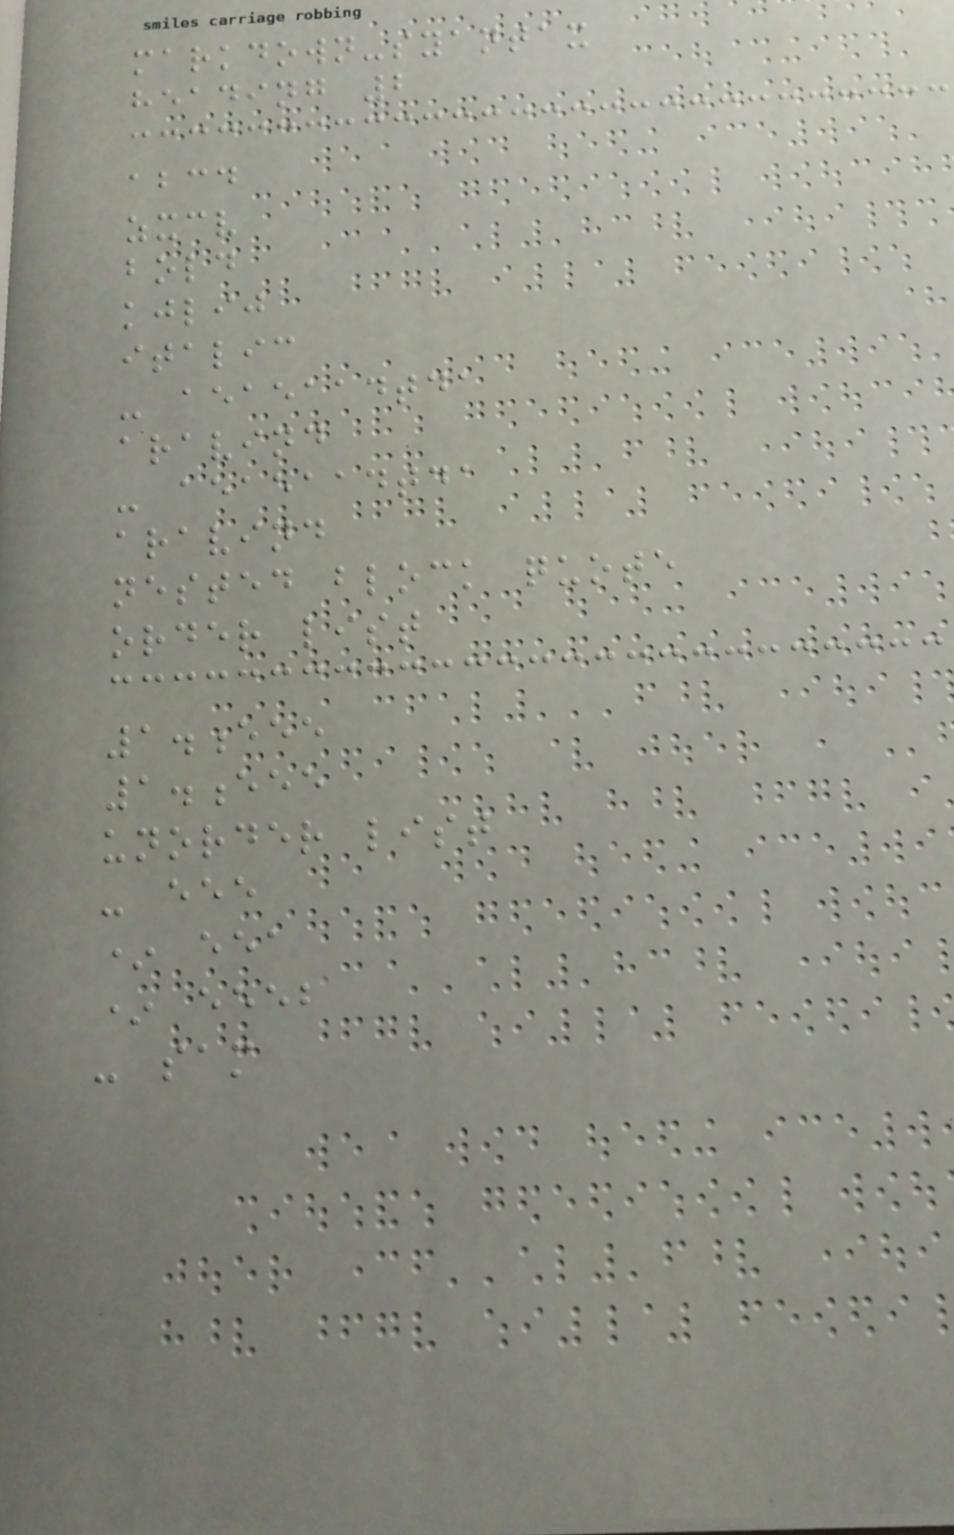markdown-syantax
heading 2
abcd
zxcv
bold
kjlij
italic
- aeaeaadtda
aravind
- aeaeaadtda
aravind
nested block quote
order list
1.eee
1.eee
unorder list
- eee
* eea
* eeeb
- sam
